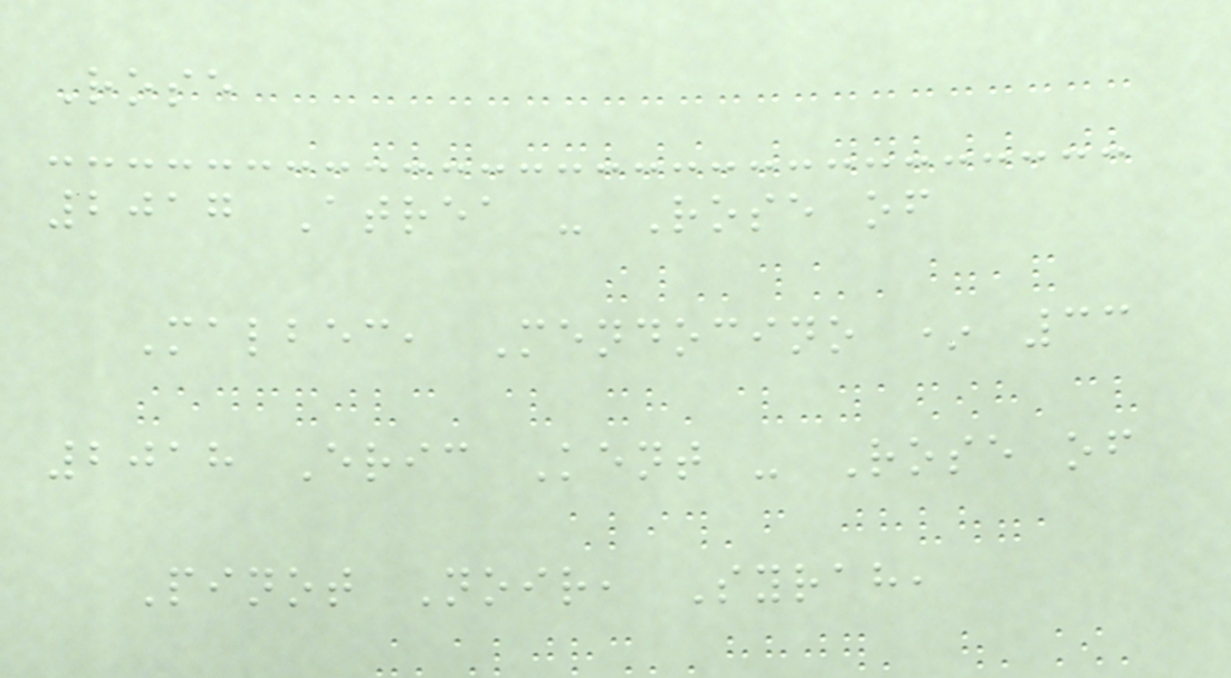Rose
2017 Atrea - Rose of
Malbec, Mendocino * 33
2018 Eric Kent - Rose of
Pinot Noir, Syrah,
